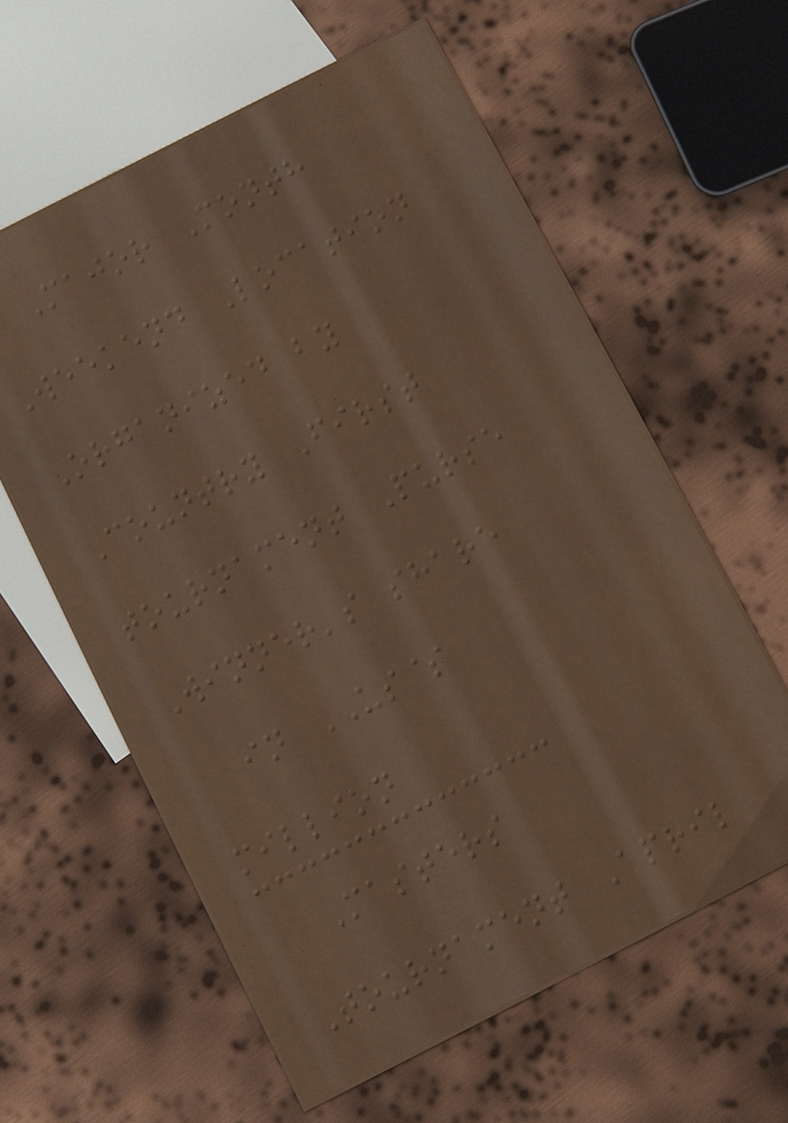Major Month
Weekend Location
Organized by
Country First
tournament Purse
Winner's share
in US$
million
Masters
Tournament April
